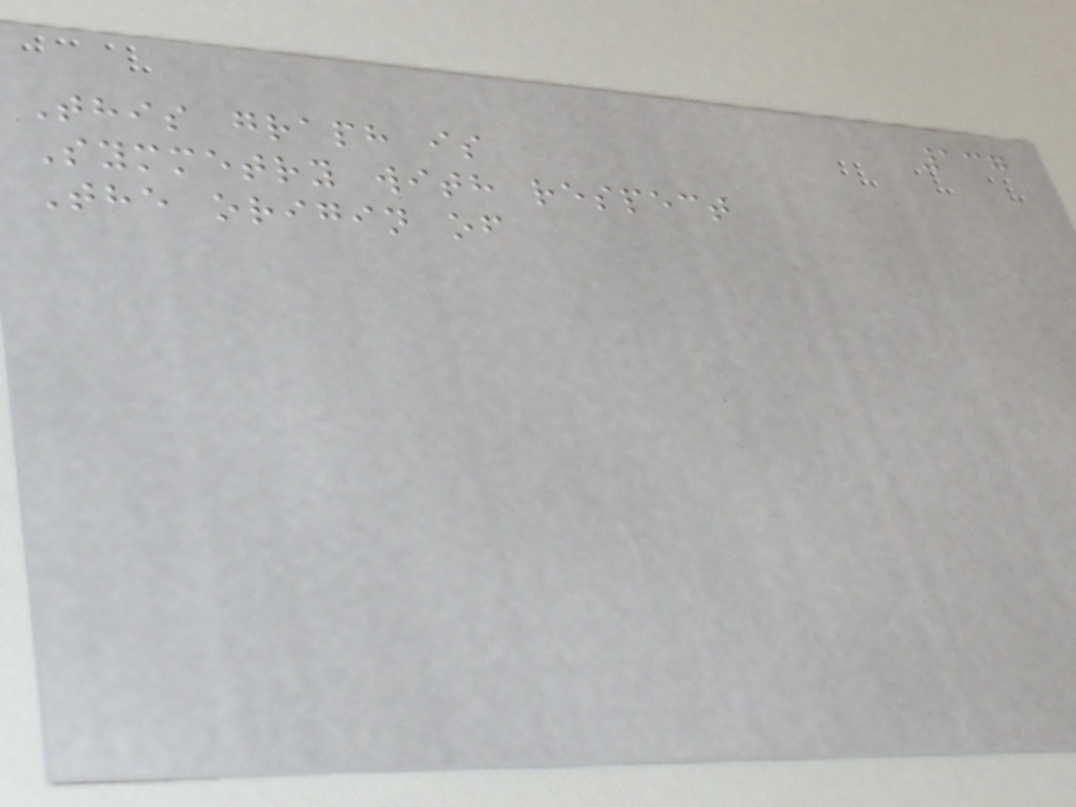137
This graph is
Symmetry with respect
The origin of
